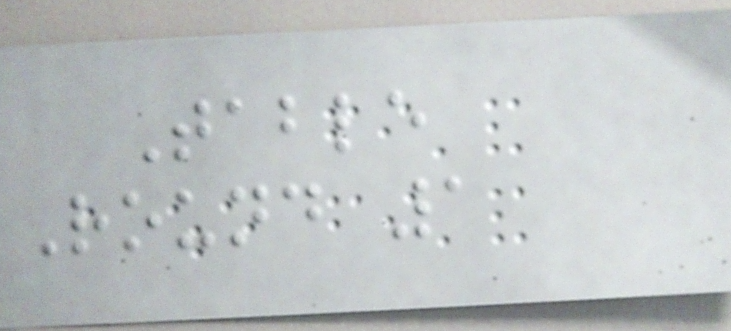Table
Round 1
